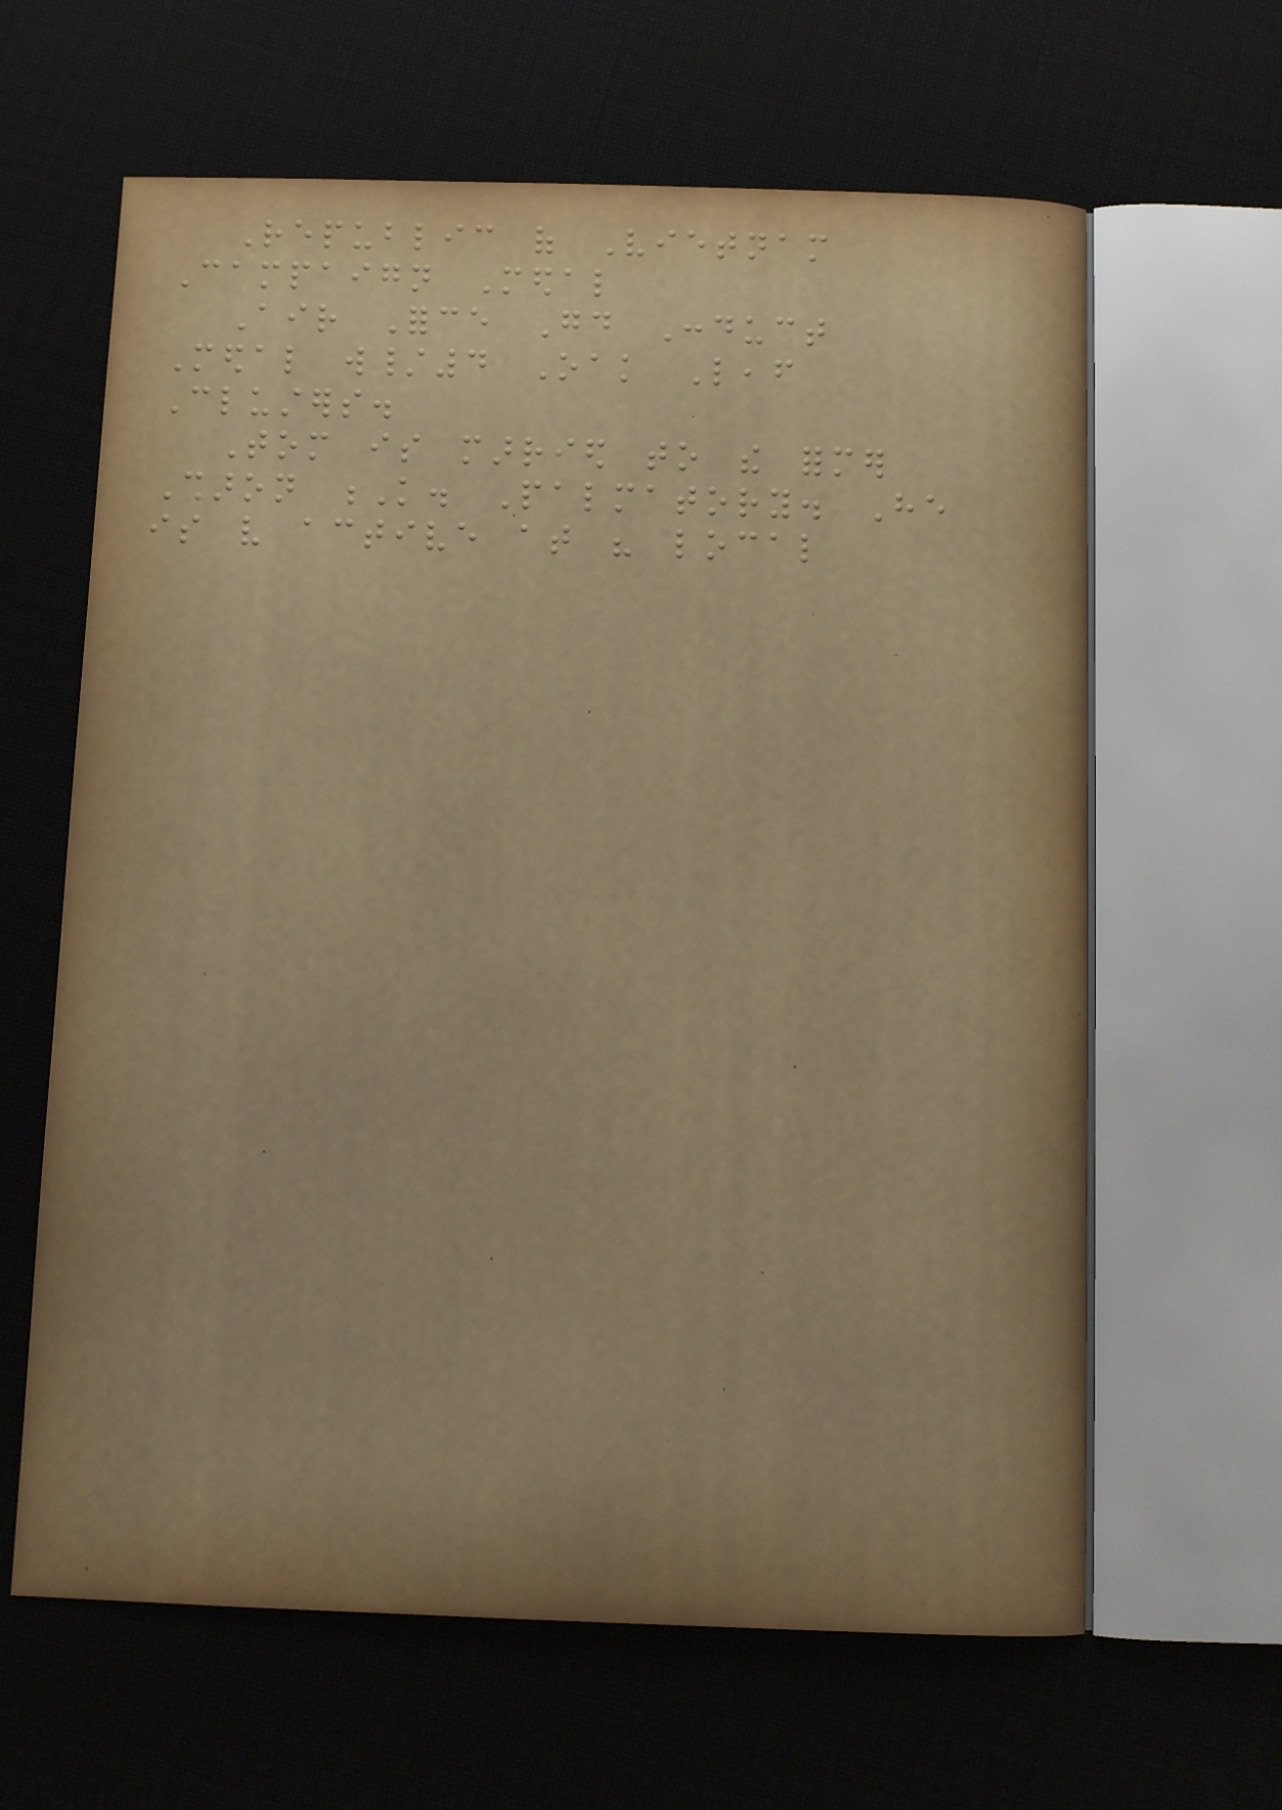Republic of Vietnam
Campaign Medal
Air Force Good Conduct
Medal w/4 Oak Leaf
Clusters.
Tom is married to the former
Sharon K. Palmatory. He
is very active at his local
